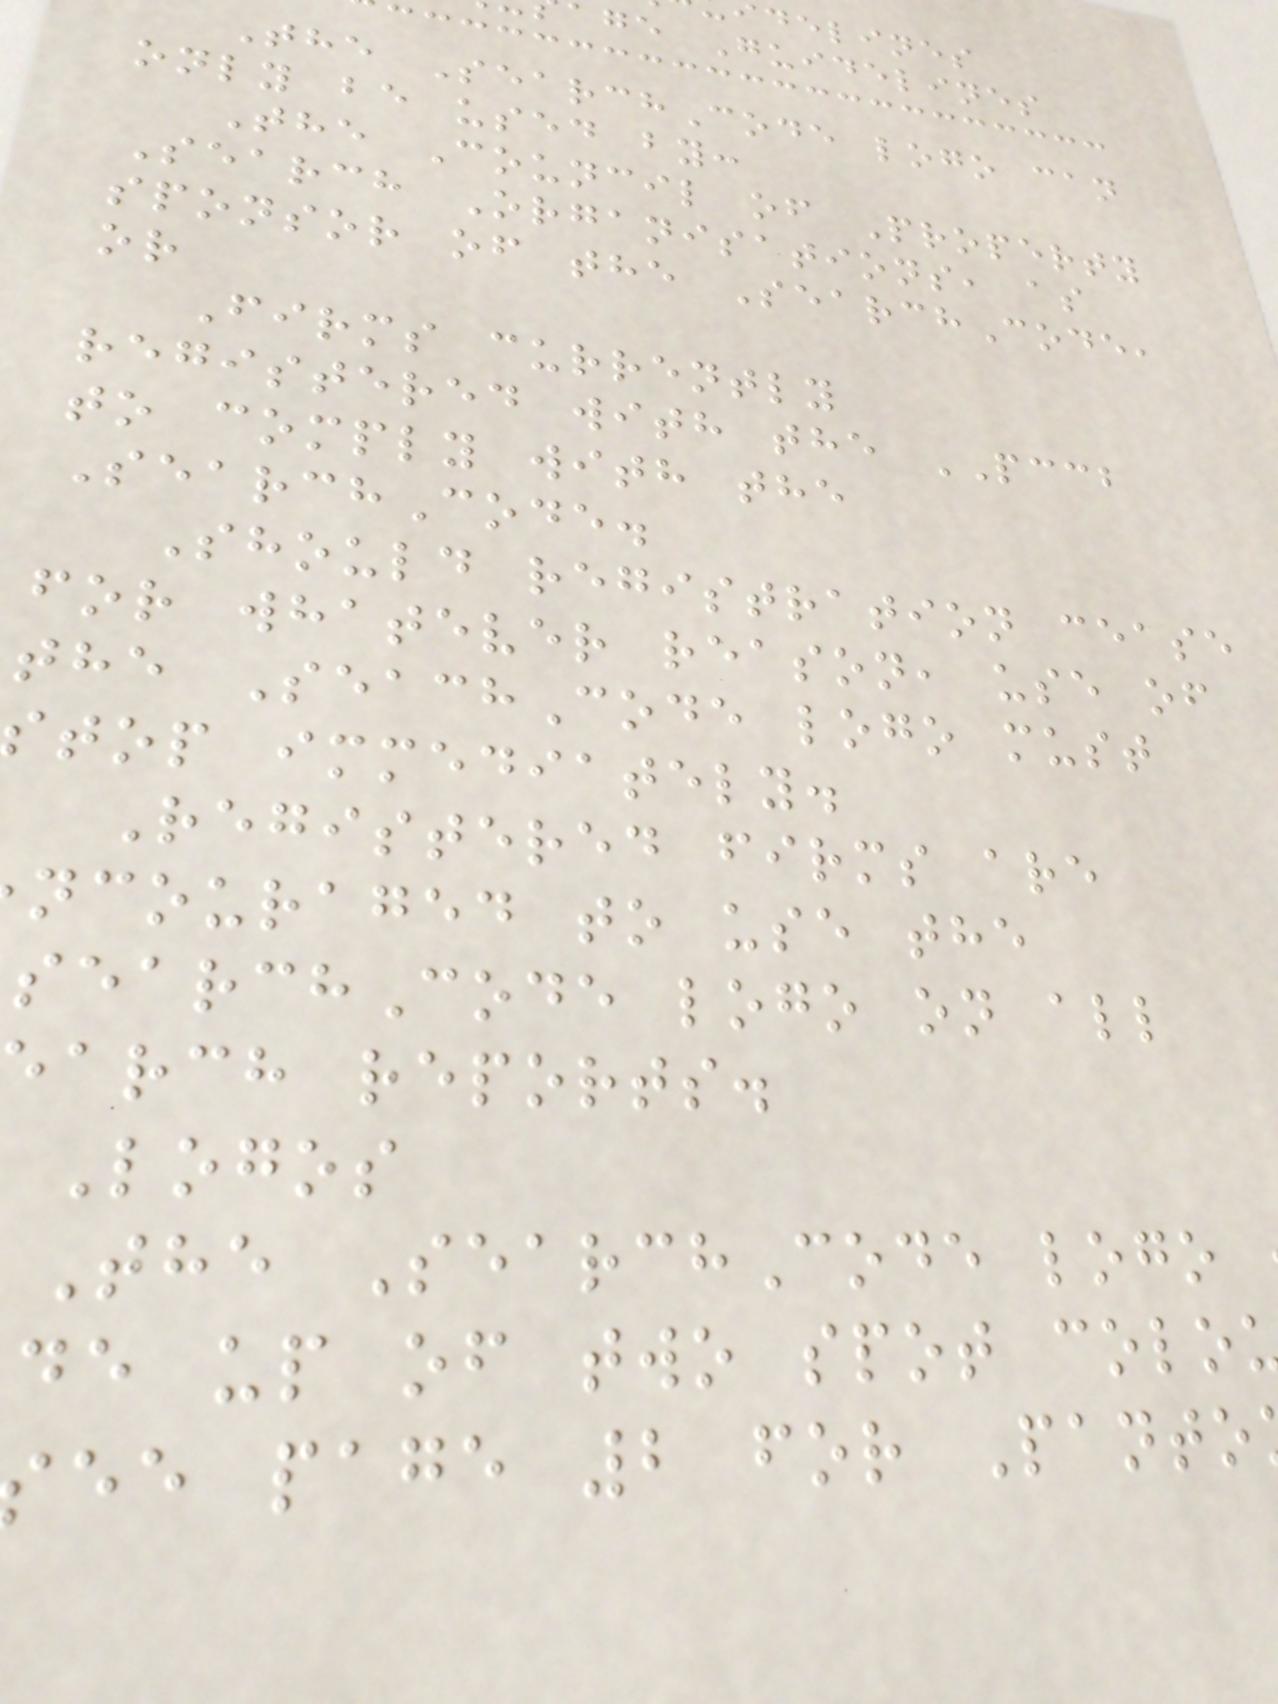delines
age Guidelines
The SearchCode logo can
only be used by:
The Council of Property
Search Organisations, as
sponsor of the SearchCode,
or
Firms currently
registered with the PCCB
to comply with the
SearchCode.
Should registration cease
for whatever reason, use of
the SeachCode logo must
top immediately.
Registered firms are
ncouraged to use the
earchCode logo on all
arch reports.
Logos
The SearchCode logo
de up of two spot colo
ee page 2 for Panto
